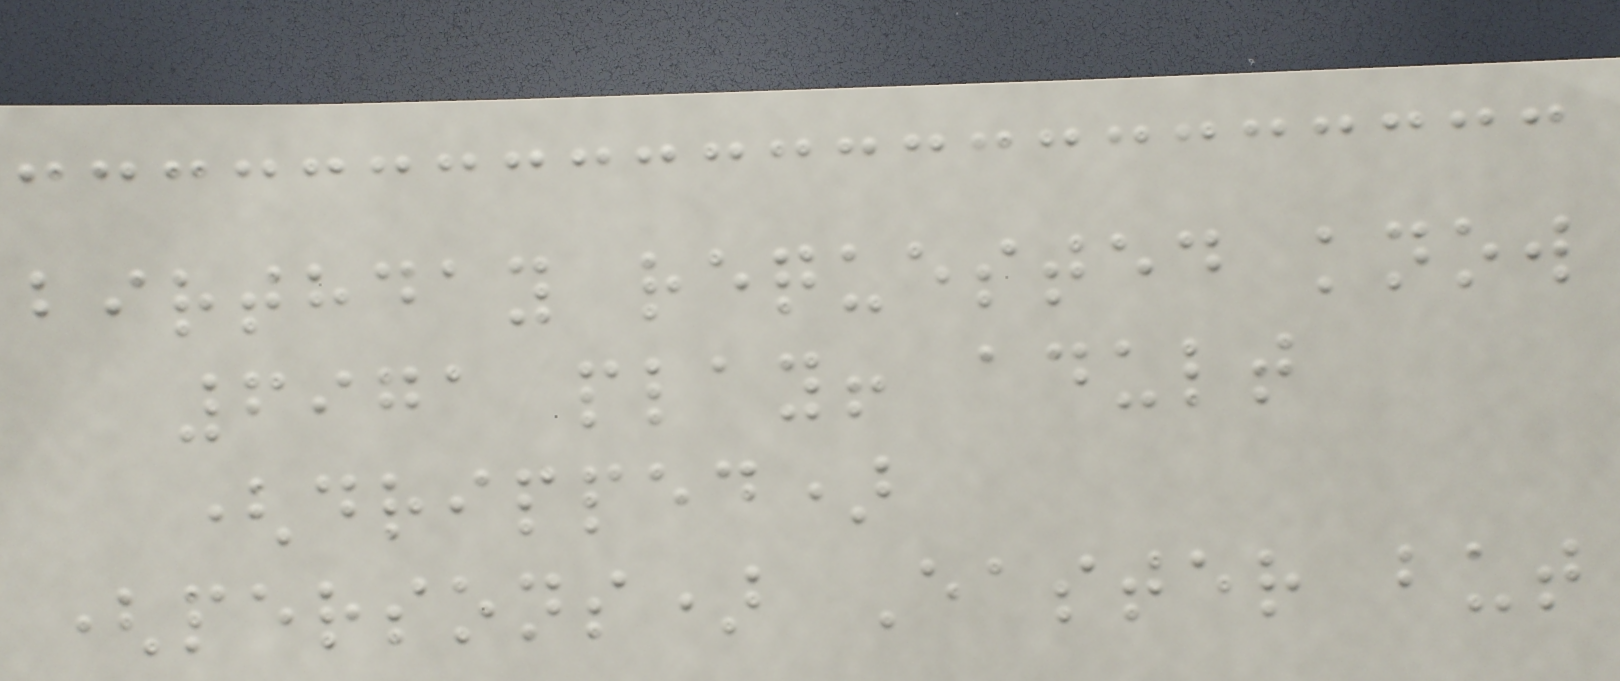birthday requested know
6971 play! adult
(dripped)
(persons) Easter but
